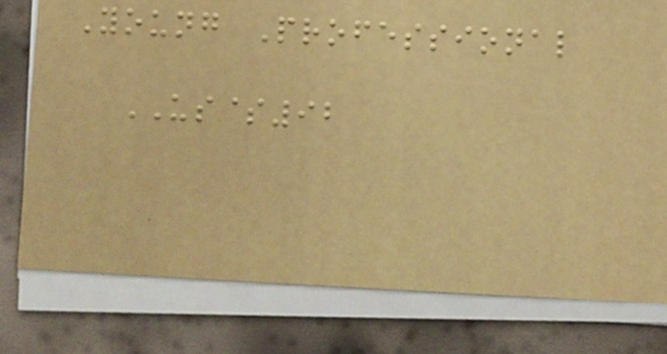Young Professional
US$92
